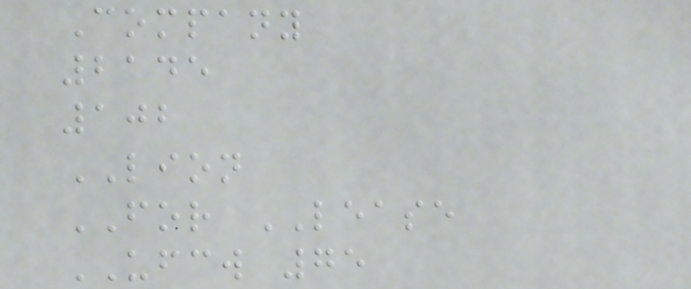Company
2145
102
LION
FOR LEASE
UFCW 75
